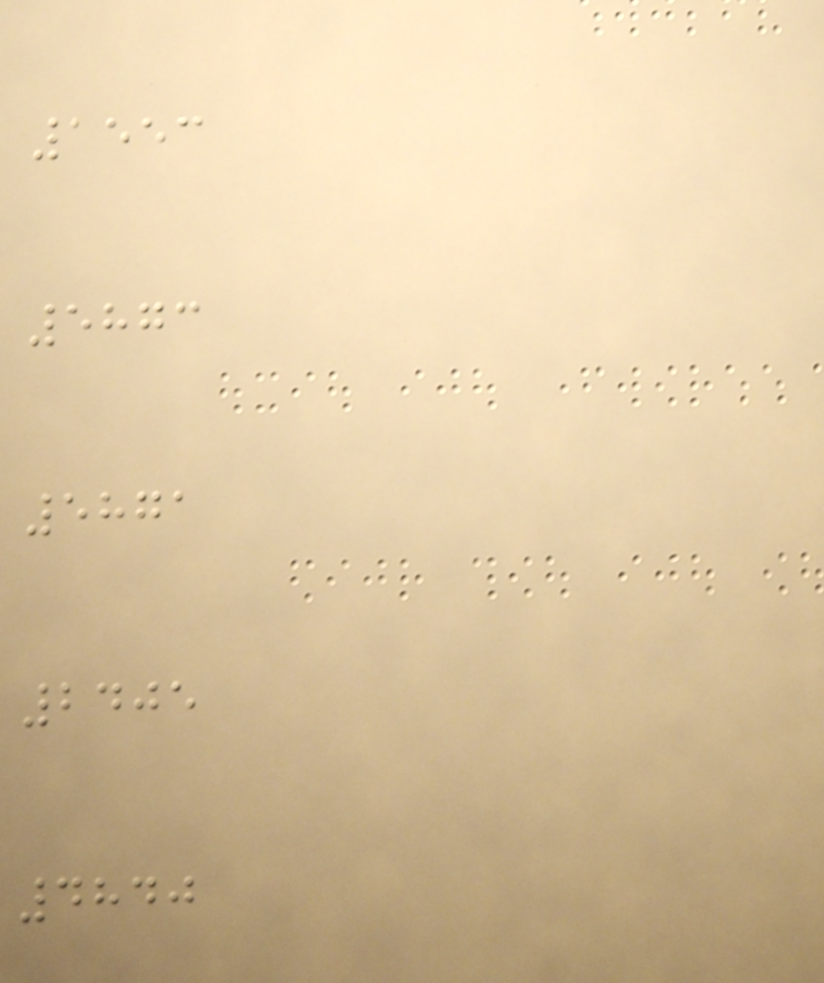1553
5873
5871
2405
4840
